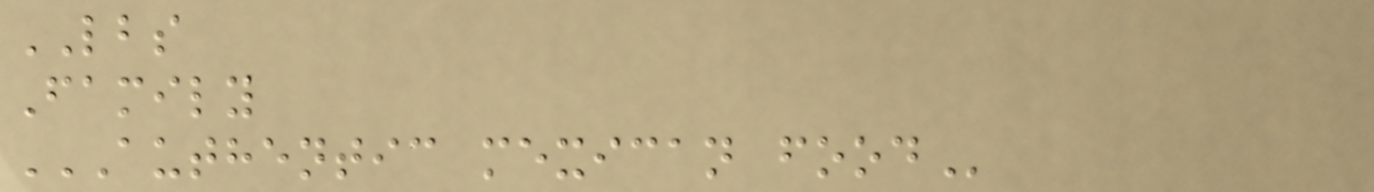LBS
Family
AUTHENTIC MEXICAN FOOD
